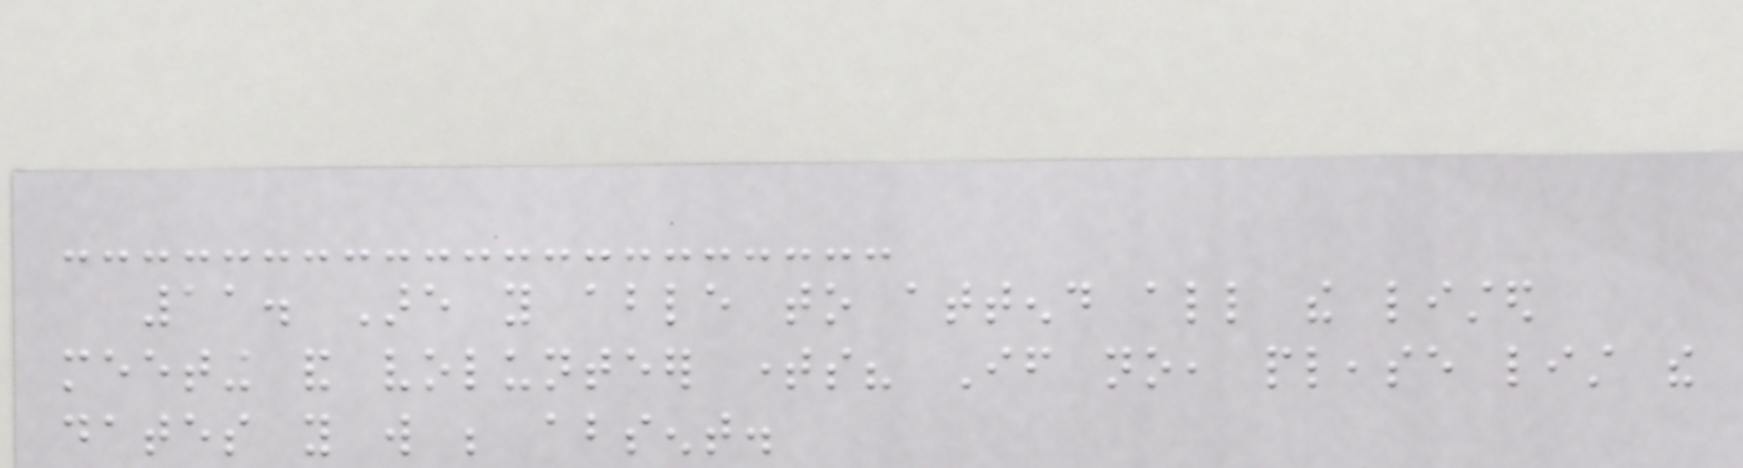11. Are you able to attend all the listed
meeting and volunteer times? If no, please list the
dates you will be absent.
